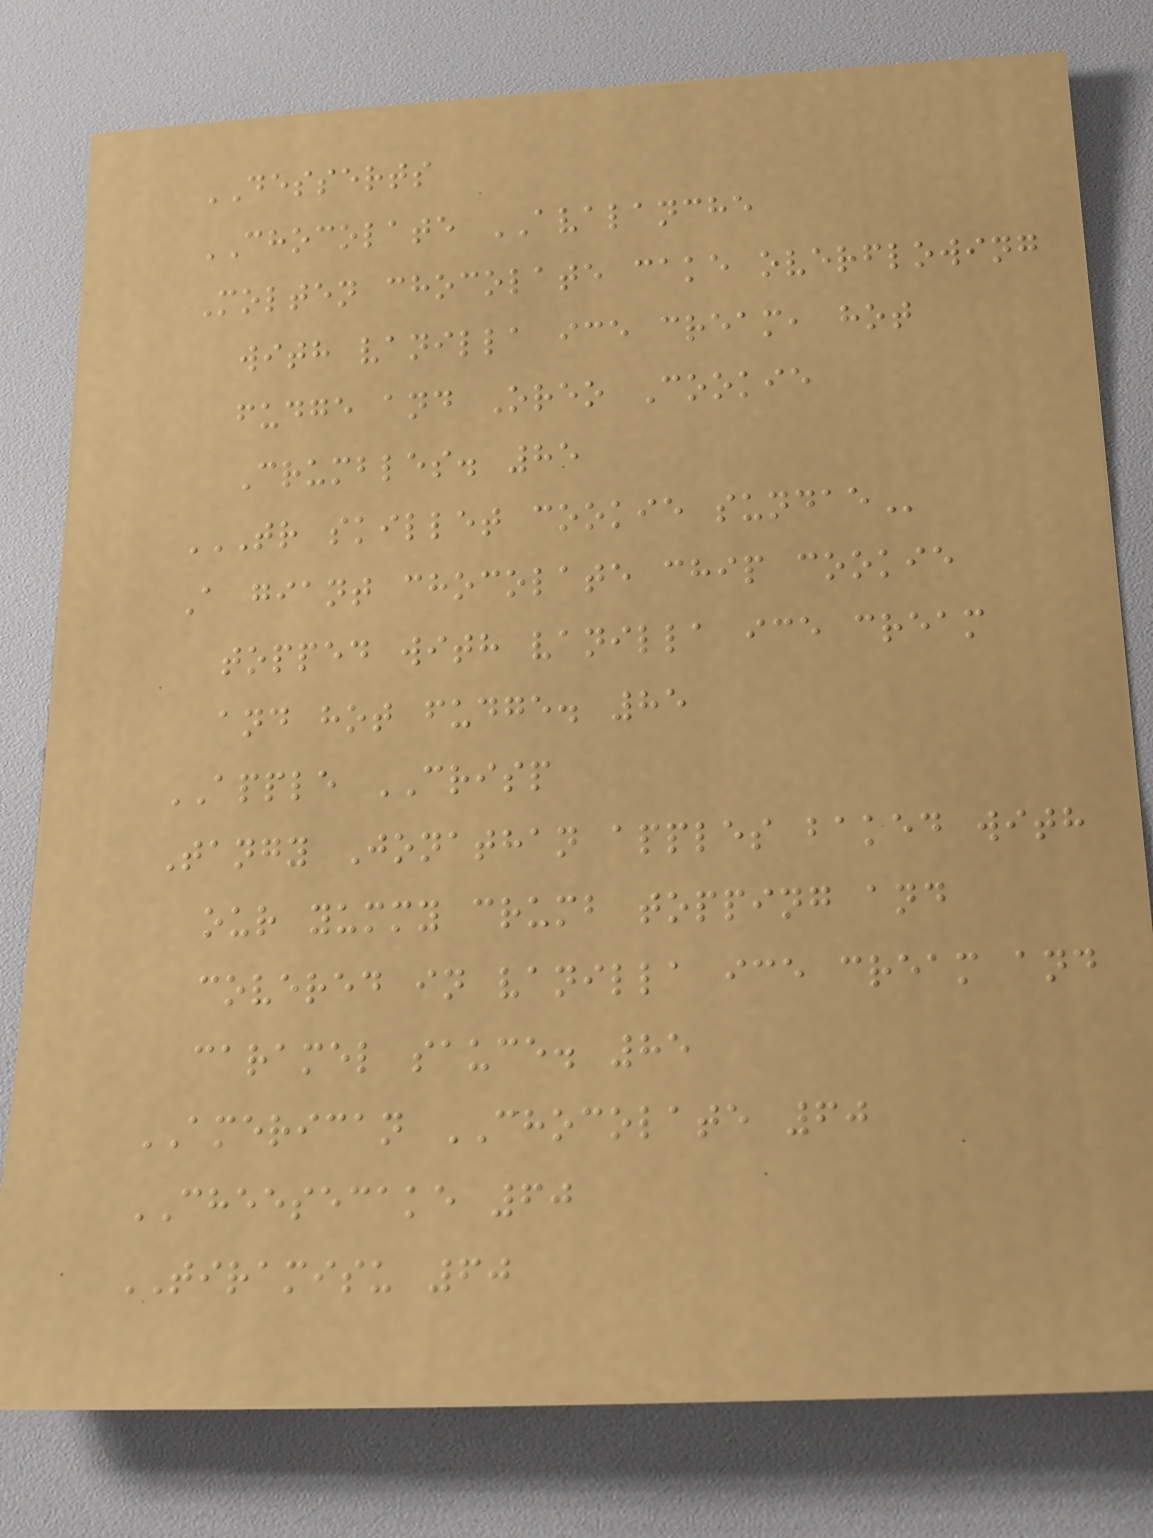DESSERTS
CHOCOLATE AVALANCHE
Molten chocolate cake overflowing
with vanilla ice cream, hot
fudge and Oreo Cookie
Crumbles. 85
TR SKILLET COOKIE SUNDAE
A giant chocolate chip cookie
topped with vanilla ice cream
and hot fudge. 85
APPLE CRISP
Tangy Jonathan apples baked with
our yummy crumb topping and
covered in vanilla ice cream and
caramel sauce. 85
AMERICAN CHOCOLATE 60
CHEESECAKE 60
TIRAMISU 60
